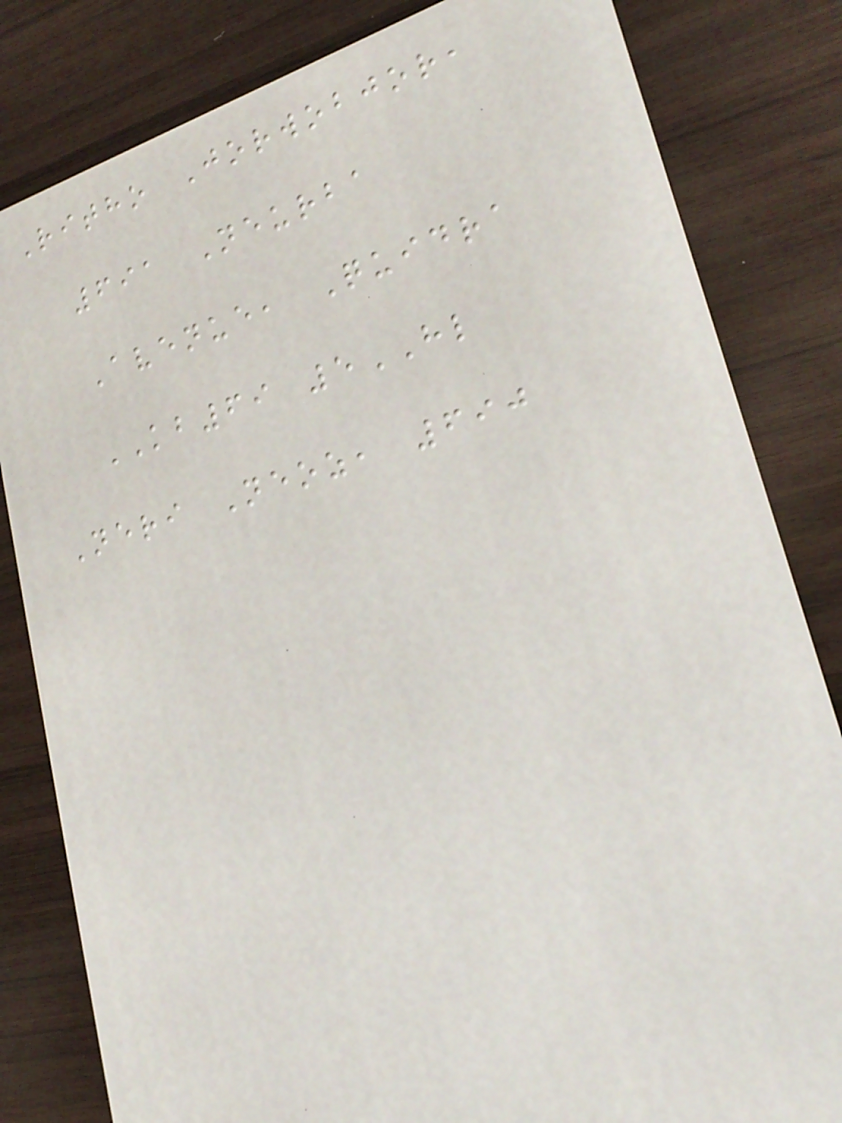Ritho Jorwobjor,
691 Neurba
Avenue, Quidra
KB69 5HL
Neri Neoz, 690
